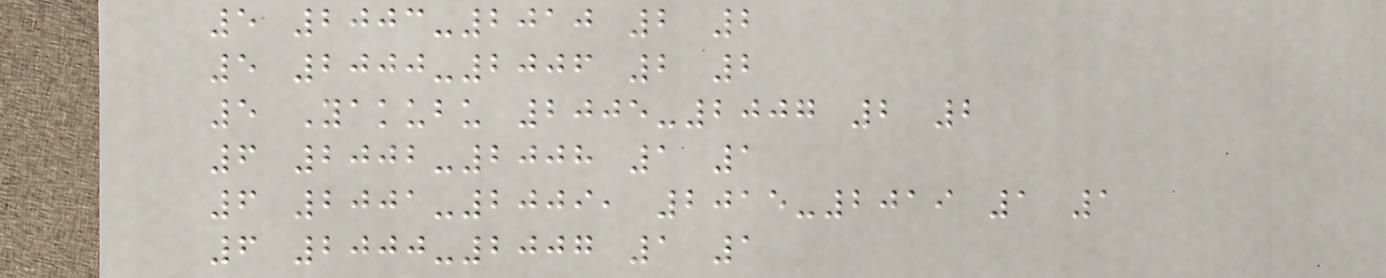5 2003-2010 2 2
5 2000-2006 2 2
5 Yakubu 2005-2007 2 2
6 2002-2008 1 1
6 2001-2009, 2015-2019 1 1
6 2000-2007 1 1
